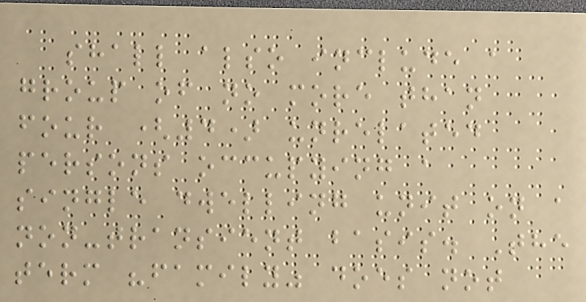shall also include a
group of no more than
four (4) unrelated
persons occupying a
single dwelling unit on a
non-transient basis. The
term "family" does not
